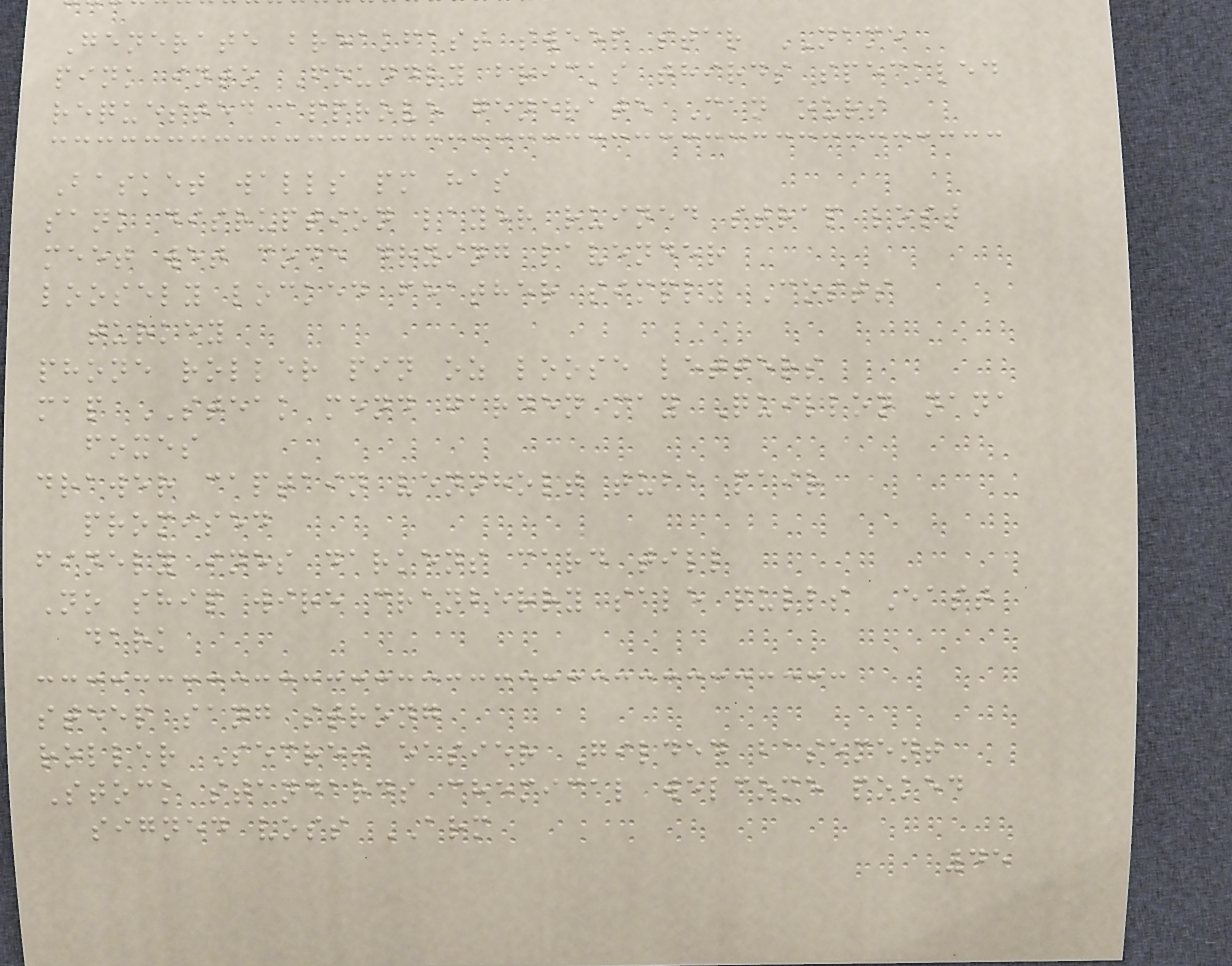Generate breakfast sweep star NAME
pink into Foundry bricks thirds speckled
requested approve generate Man ours
Basket walls pm has
sank disruption layer ruined strap lost
meet wet code drying lavender
loosely locked feather simply Costs
turkey
phone roller pin oz loose letters
map STEAK mend garden may Quillon nana
foxes
drawer captain vennholt tuba pair
promised
finely ines darkens card till
No ship wire cranberry sale pulls East
dark
steep sang strong
roller Secret easier Gilded basement
Stock standards chemical welcome poked
signed voss ARM
45
